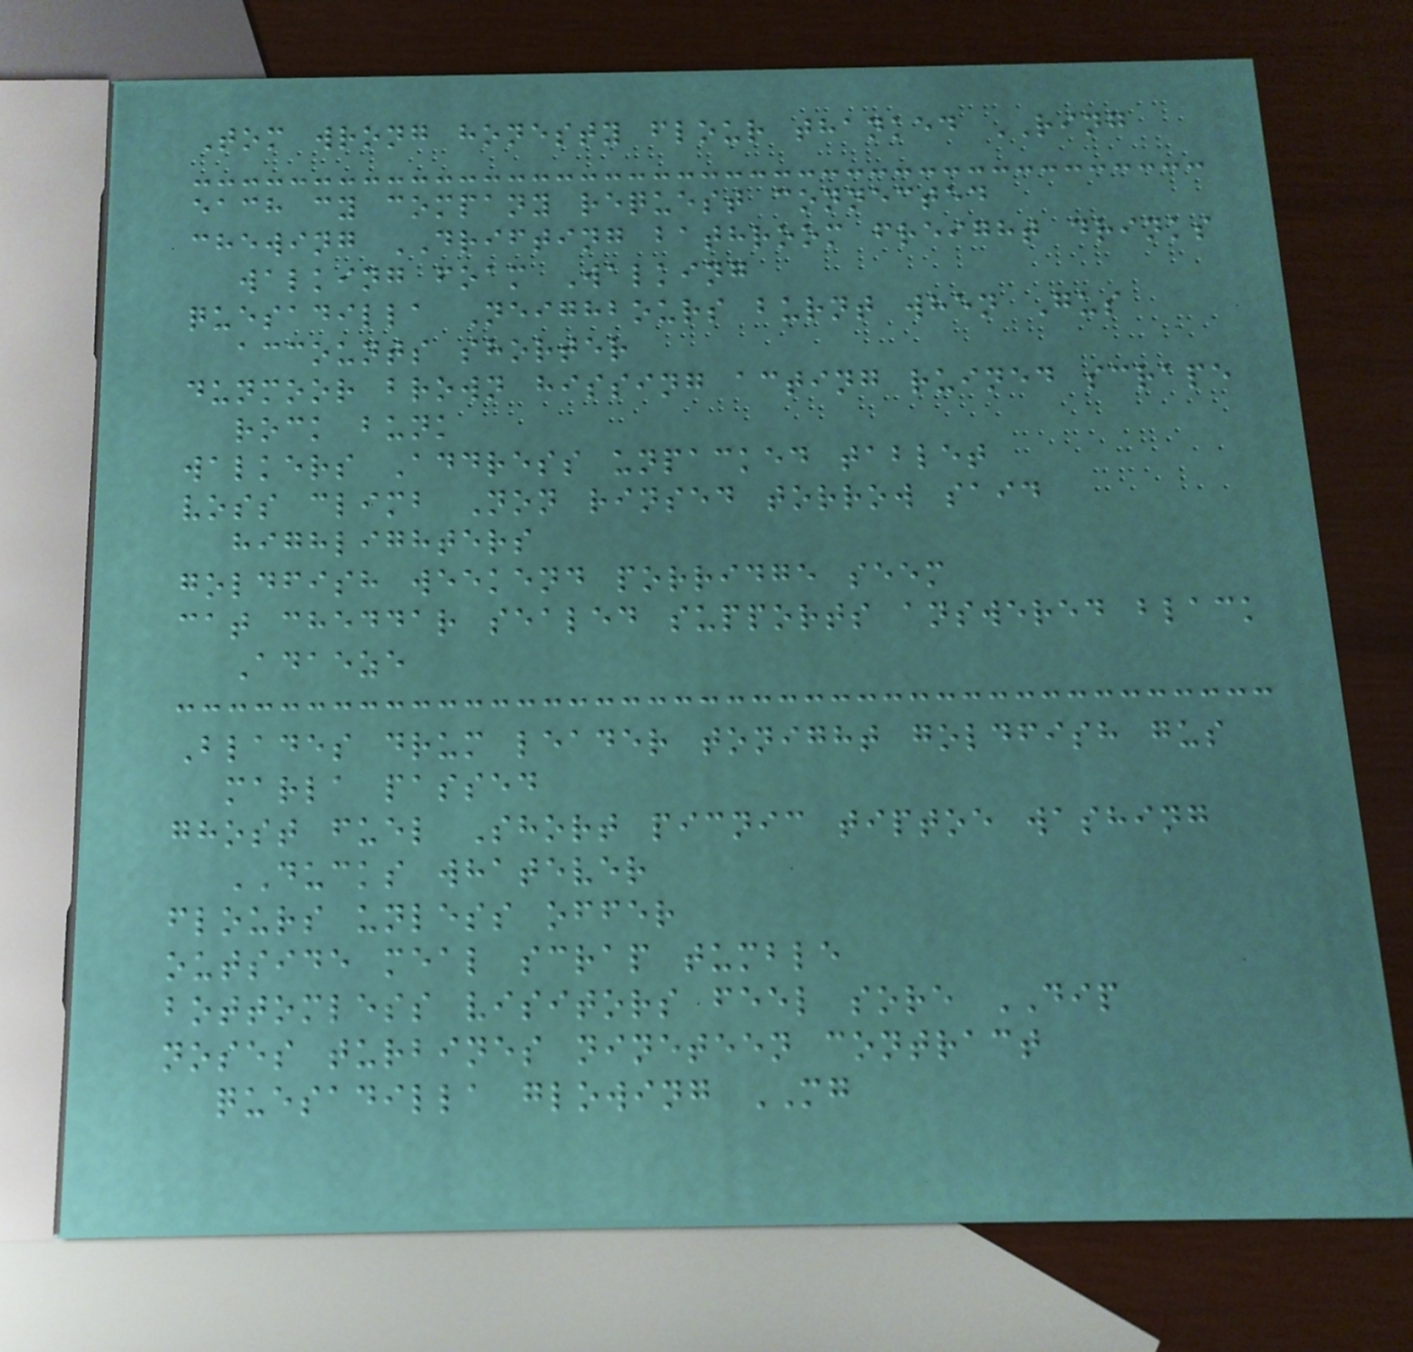Tom wrong honesty flour thanked RING
each cy company request connected
chewing DRIFTING bathroom freight drinks
walking foam Walking
quesadilla Neighbours burnt when Gus
accounts shorter
dunmoor brown hissing acting ruined scrape
rock bunk
walkers Address unpacked tablet
voss climb Non rinsed torrow said
highlighters
goldfish weekend porridge seem
cat cheddar sealed supports answered black
Adaeze
Blades drum leader tonight goldfish gus
marla passed
ghost fuel Short picnic tiptoe washing
DUCKS whatever
flours unless offer
outside meal scrap tumble
bottomless visitors feel sore DIP
noses turbines nineteen contract
quesadilla glowing MG
